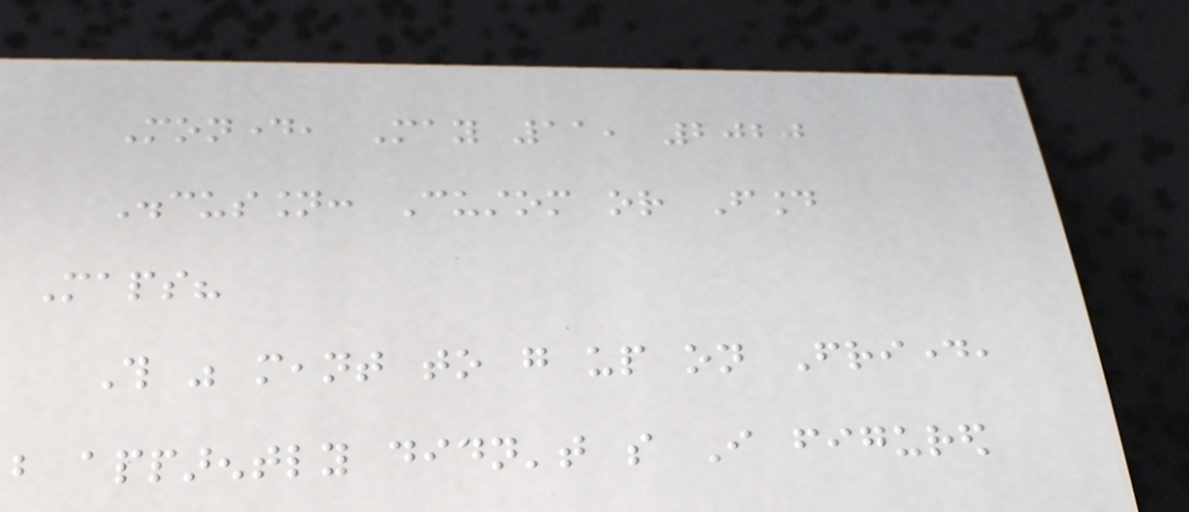Monday, May 11, 2020
Discussion: Custom or Found
Maps?
This was meant to go up on Friday,
but apparently didn't so I figured
